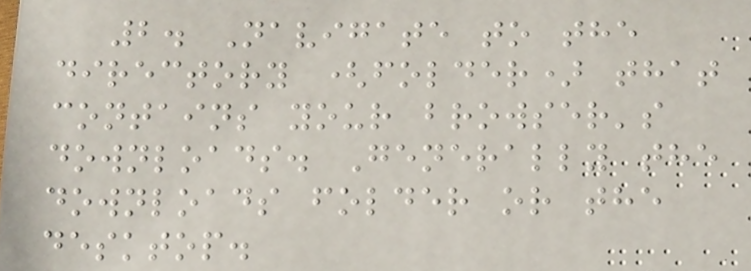2. Navigate to the
directory (folder) that
contains your browser's
downloads. Generally the
downloads folder or the
desktop.
